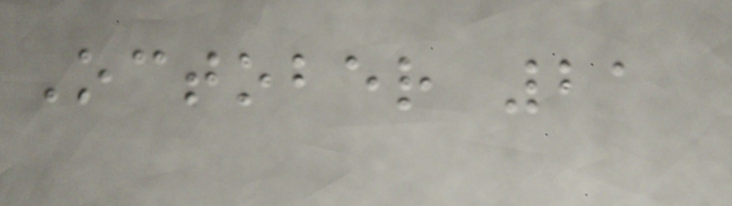October 21
